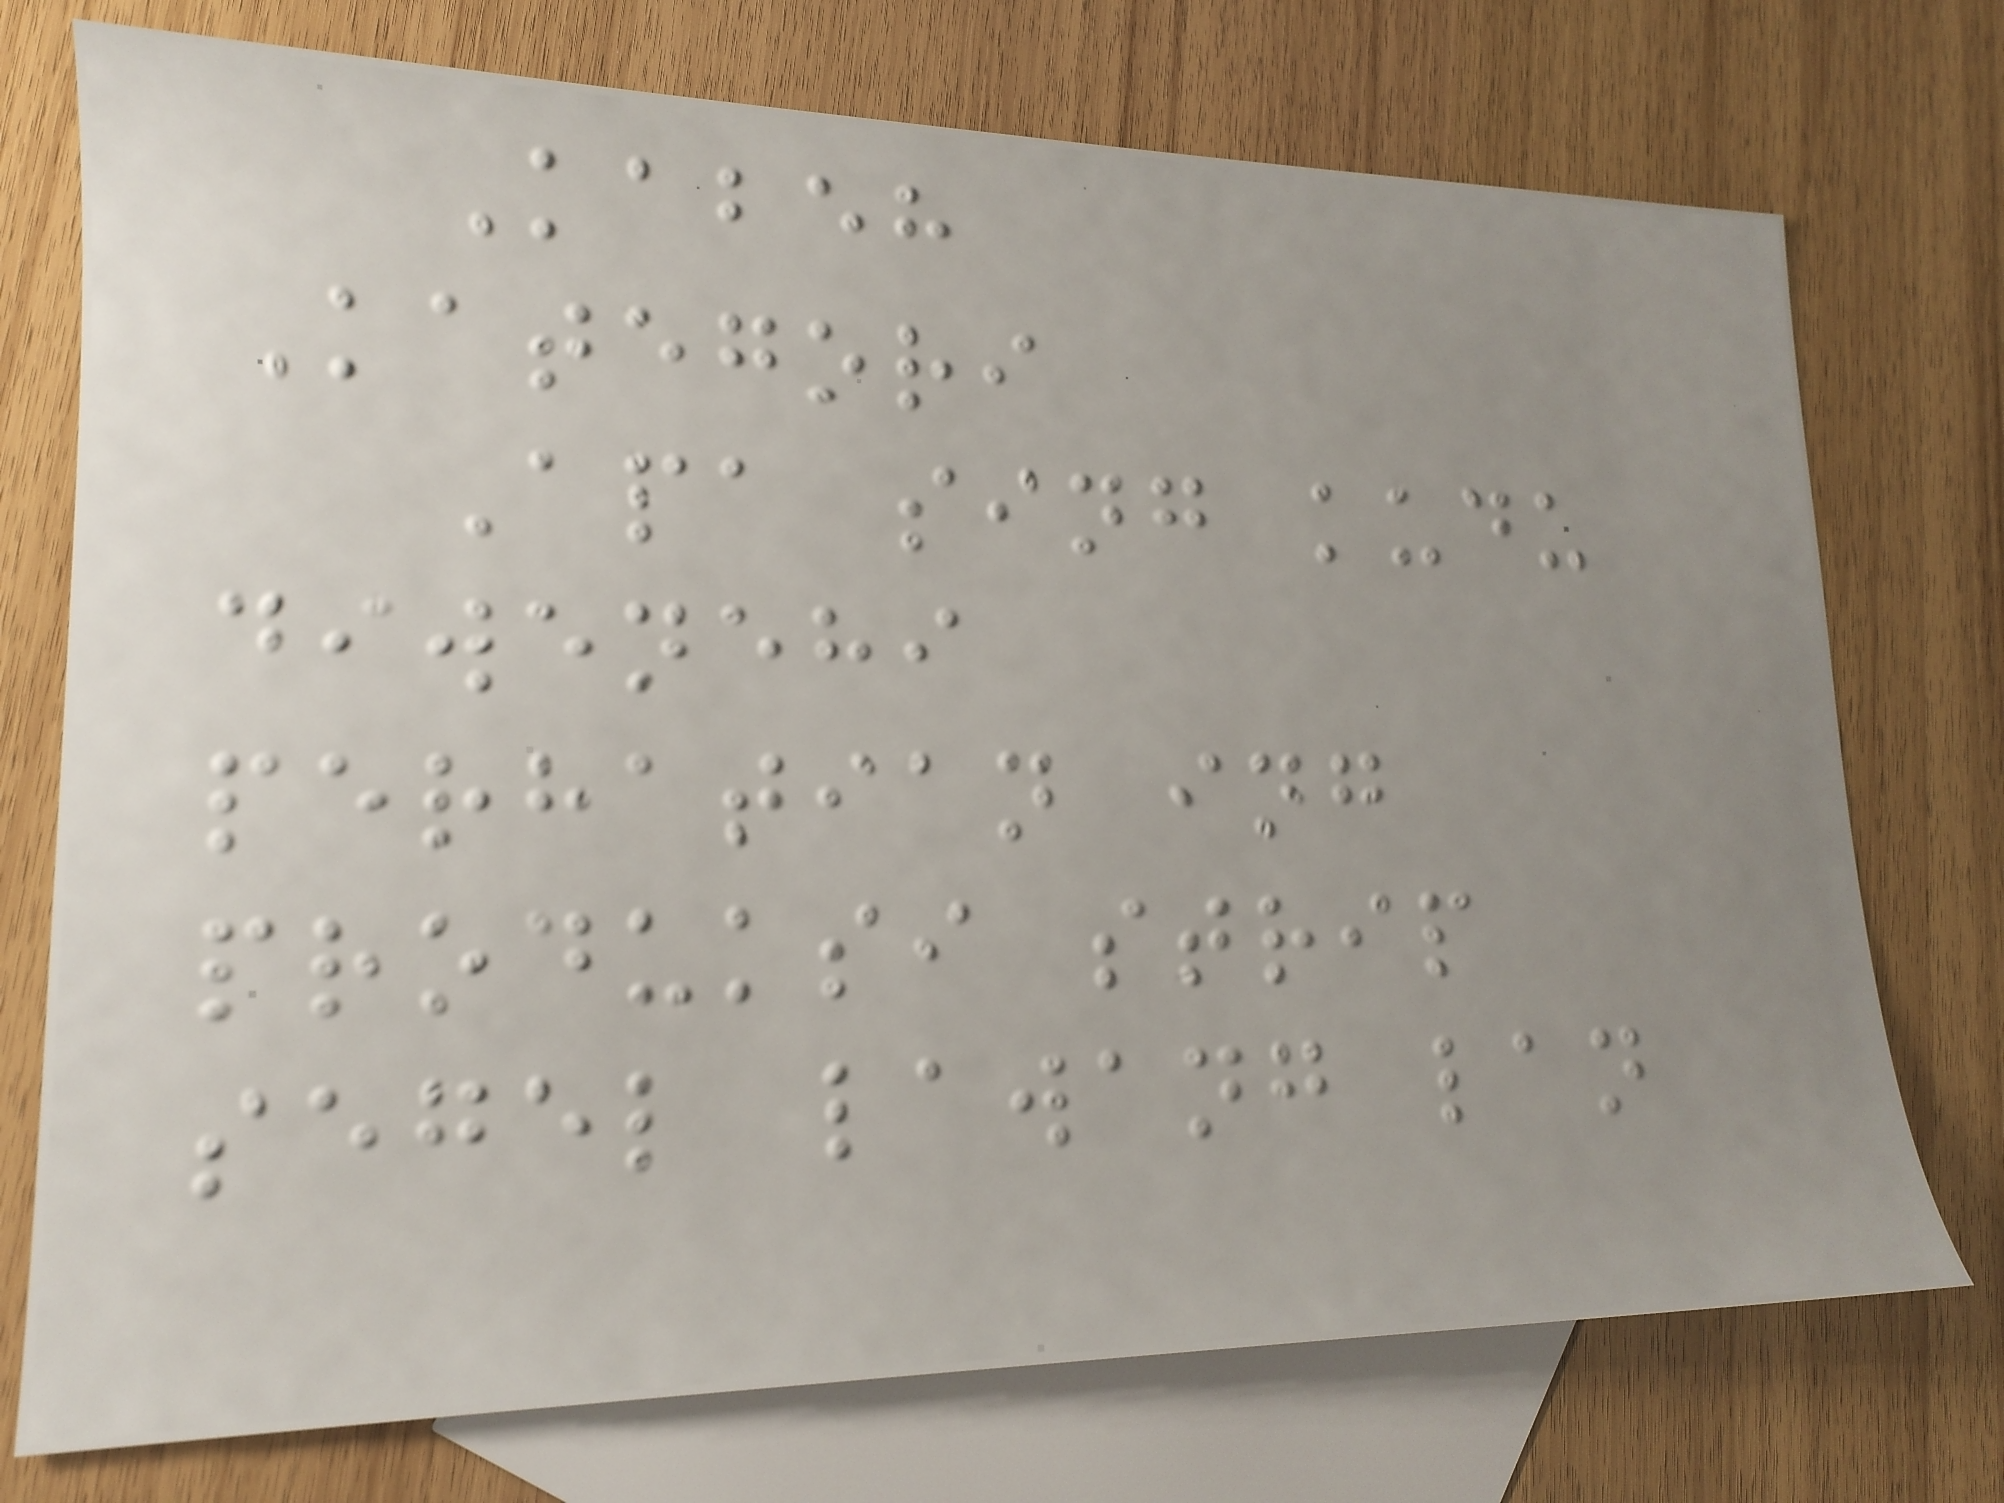Kabeh
Kategori
Apa sing kudu
diwenehi
perhatian ing
produksi strip
segel lawang lan
